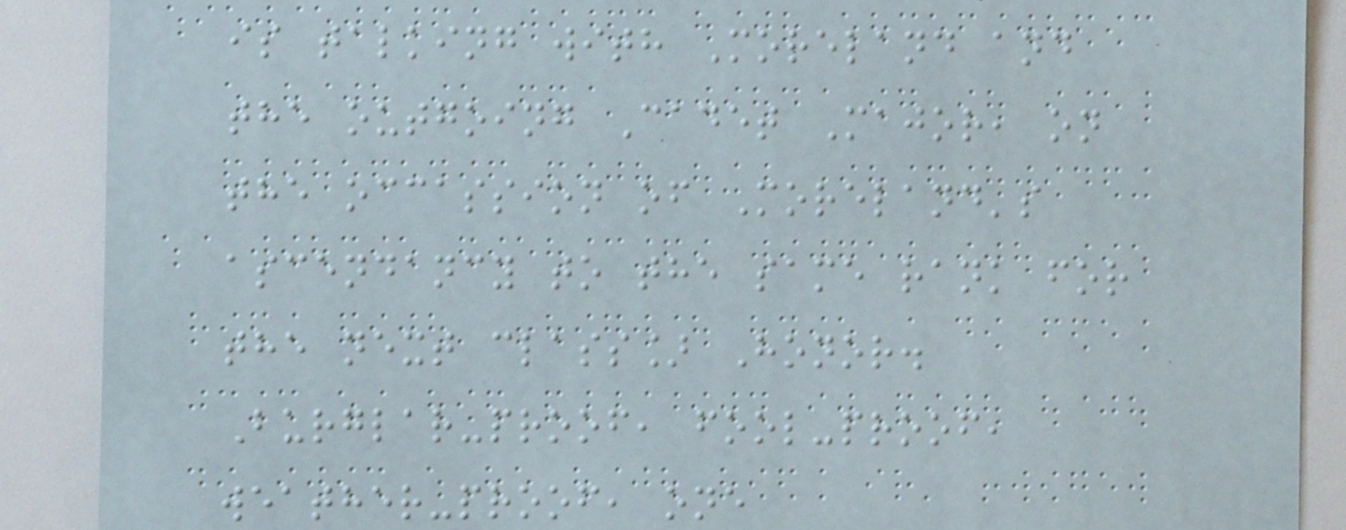is talking with Moreland and
the outgoing Cadet Major, on
the occassion of Moreland's
ascendancy to the same rank for
the next class] Honor.
Burglar-proof, fool-proof,
weather-proof, one
